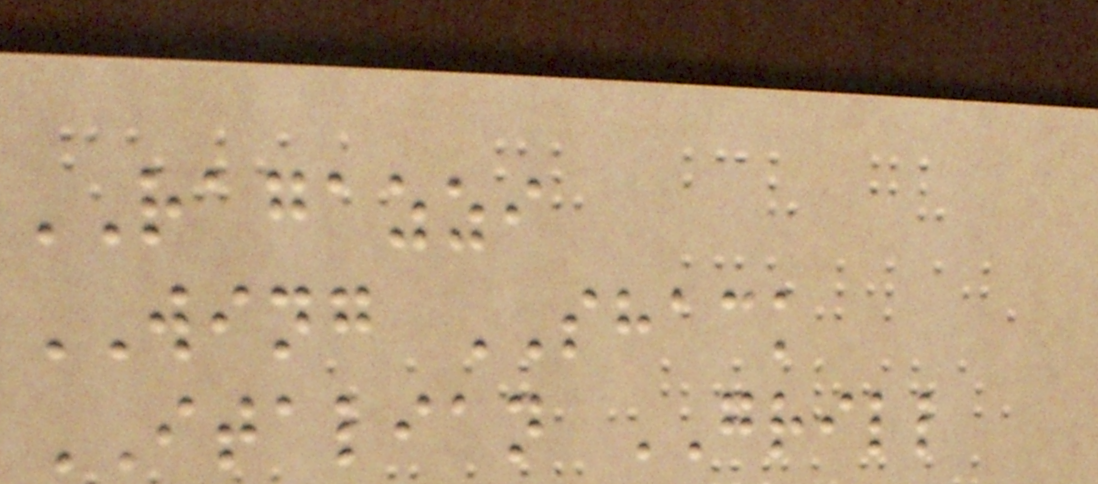RAGAZZI
WING SHACK
ITALIAN GRILL
